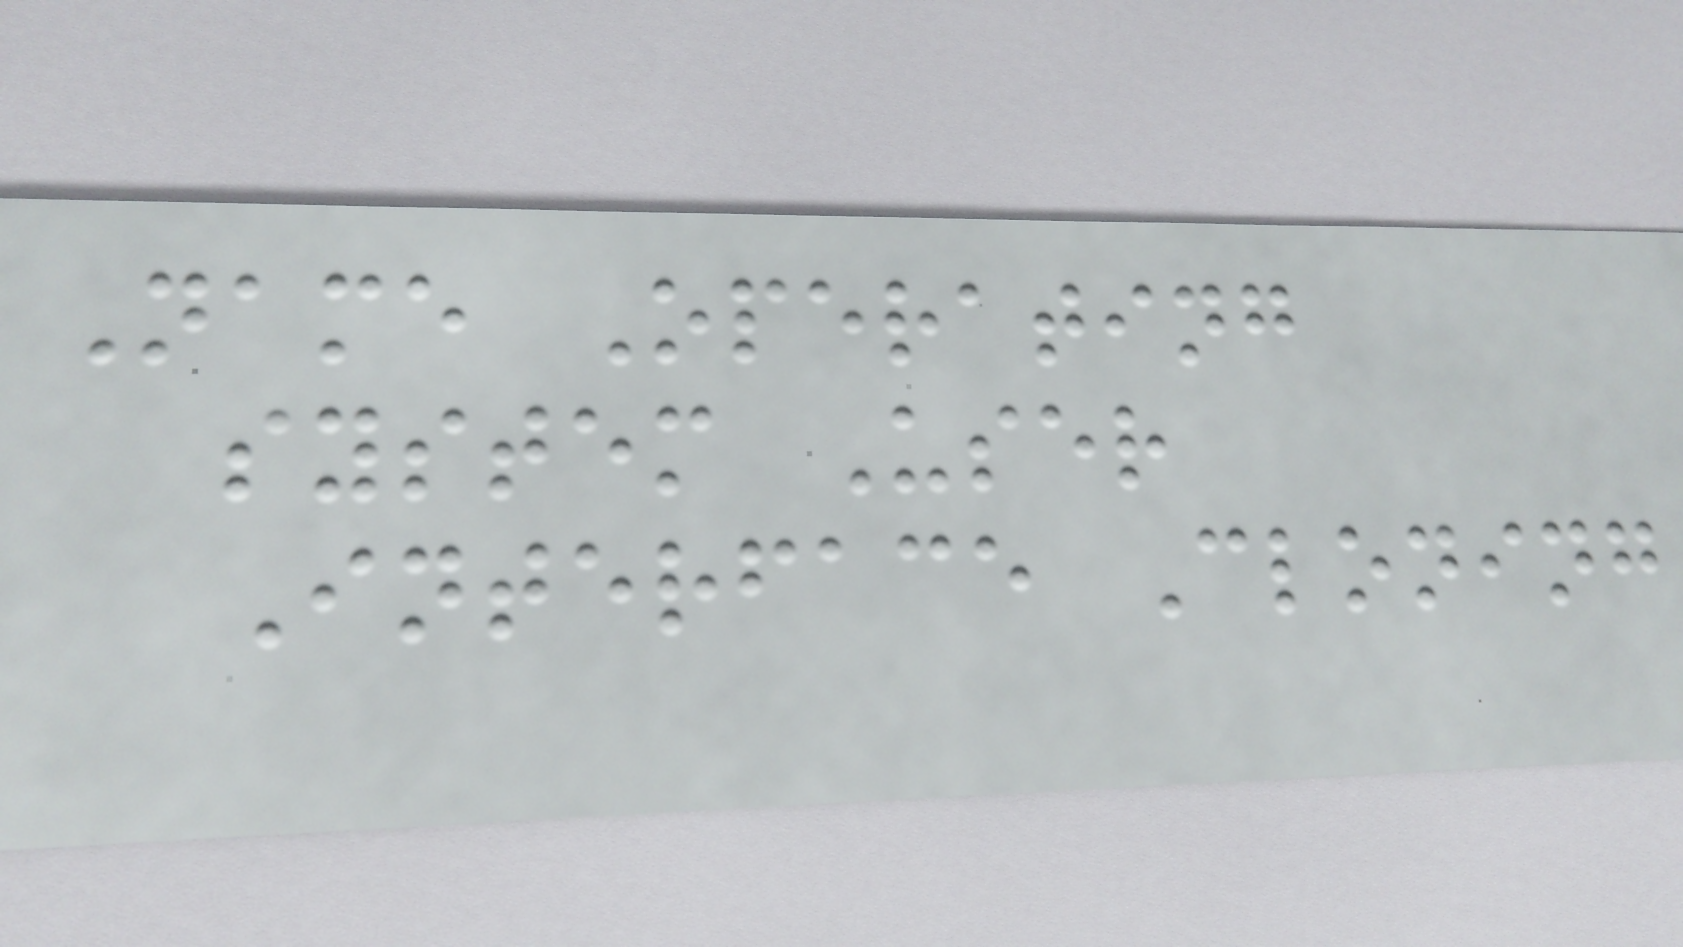Name Operating
system User
Interface Cloning
